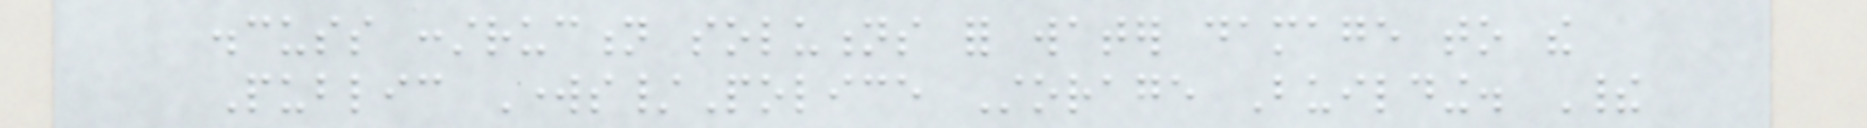discuss construction solutions for water damage to the
Public Works/Police Storage Building. Their
